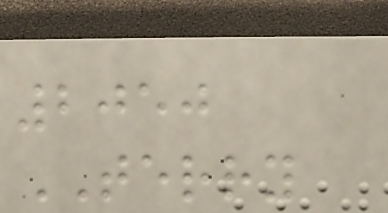2050
TERRY
